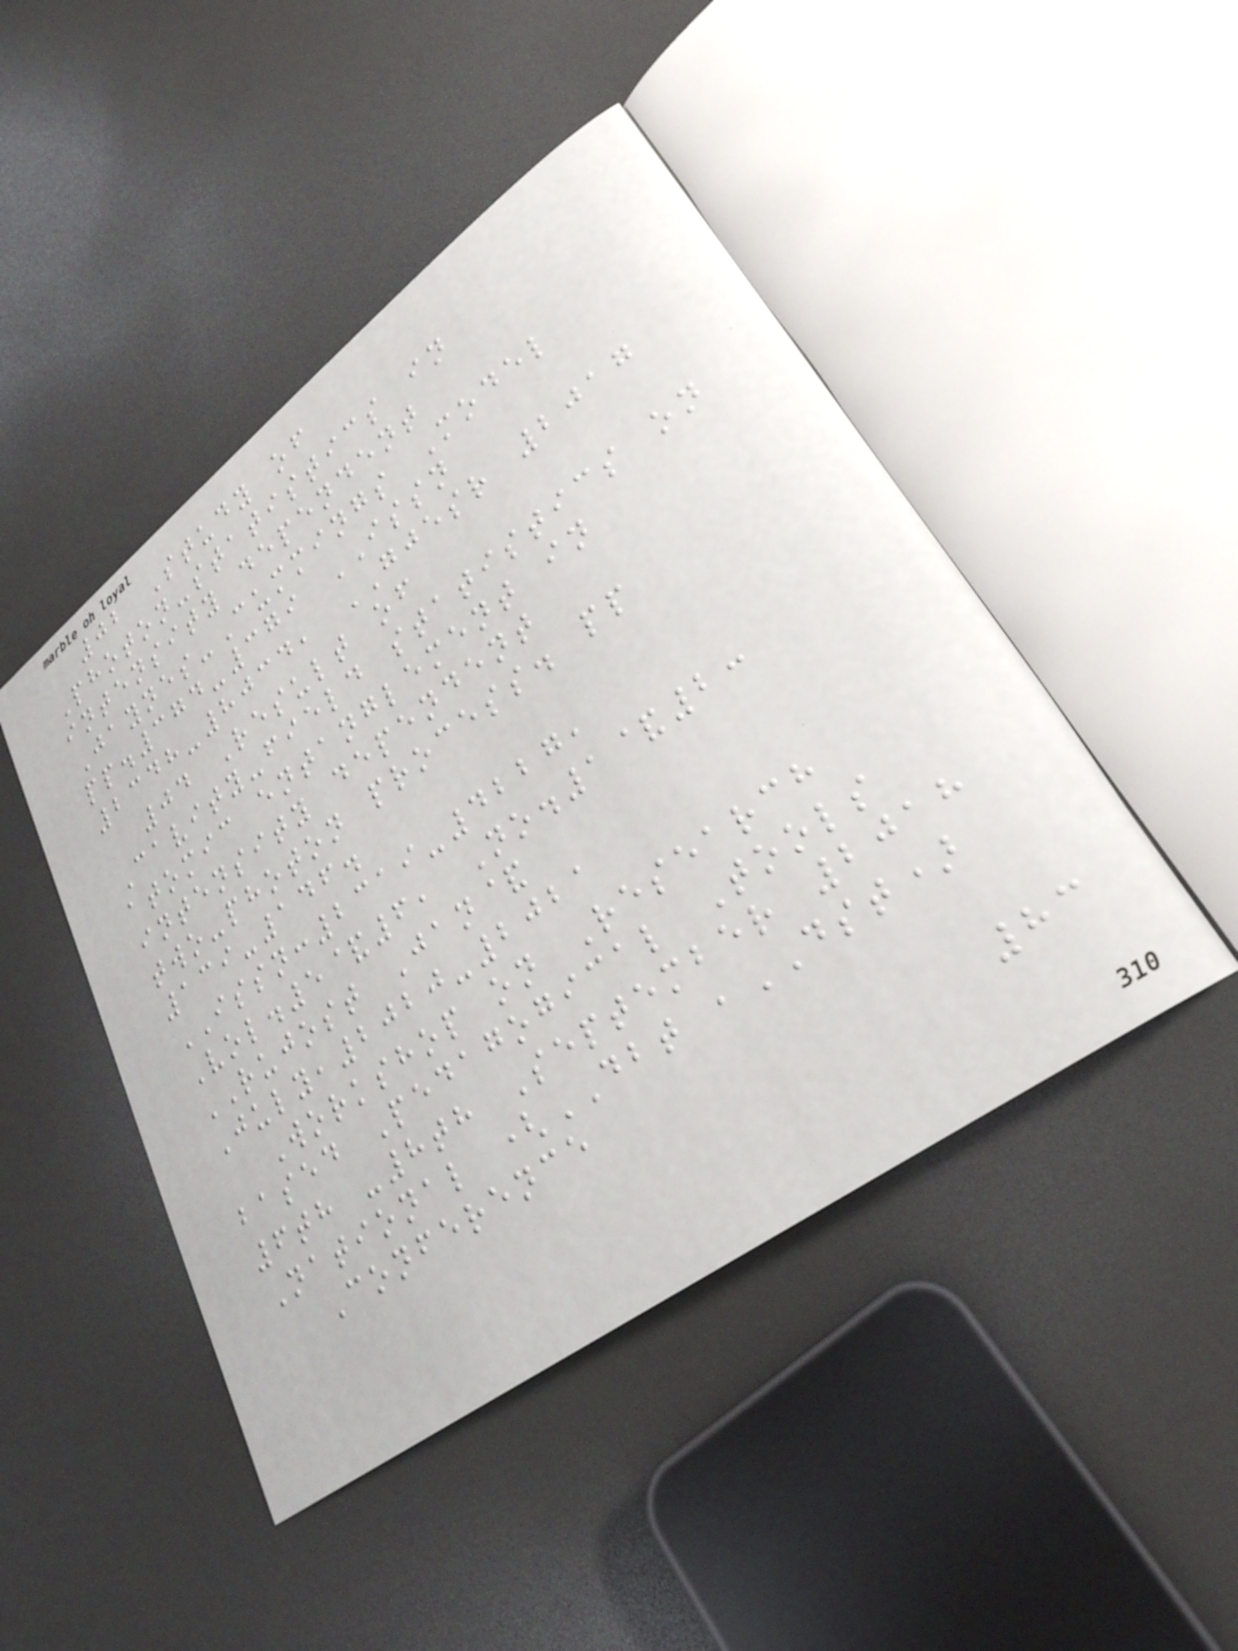02 Study of
Photon-statistics in
intensity dependent
Jaynes-Cummings Model
pp.374-379 ISSN
2348-8034, GJESR 2017
04 Result of
Cavity-field statistics on
atomic entanglement in
intensity dependent
two-photon process. pp
139-146.
ISSN:2319-4227,
Vol.5&6, No.1&2:
RUJOST Jan&
July,2020-2021
Workshop on Research
based Pedagogical Tools
6th -8th September 2018
National (DBT ,DST)
Conference
83
